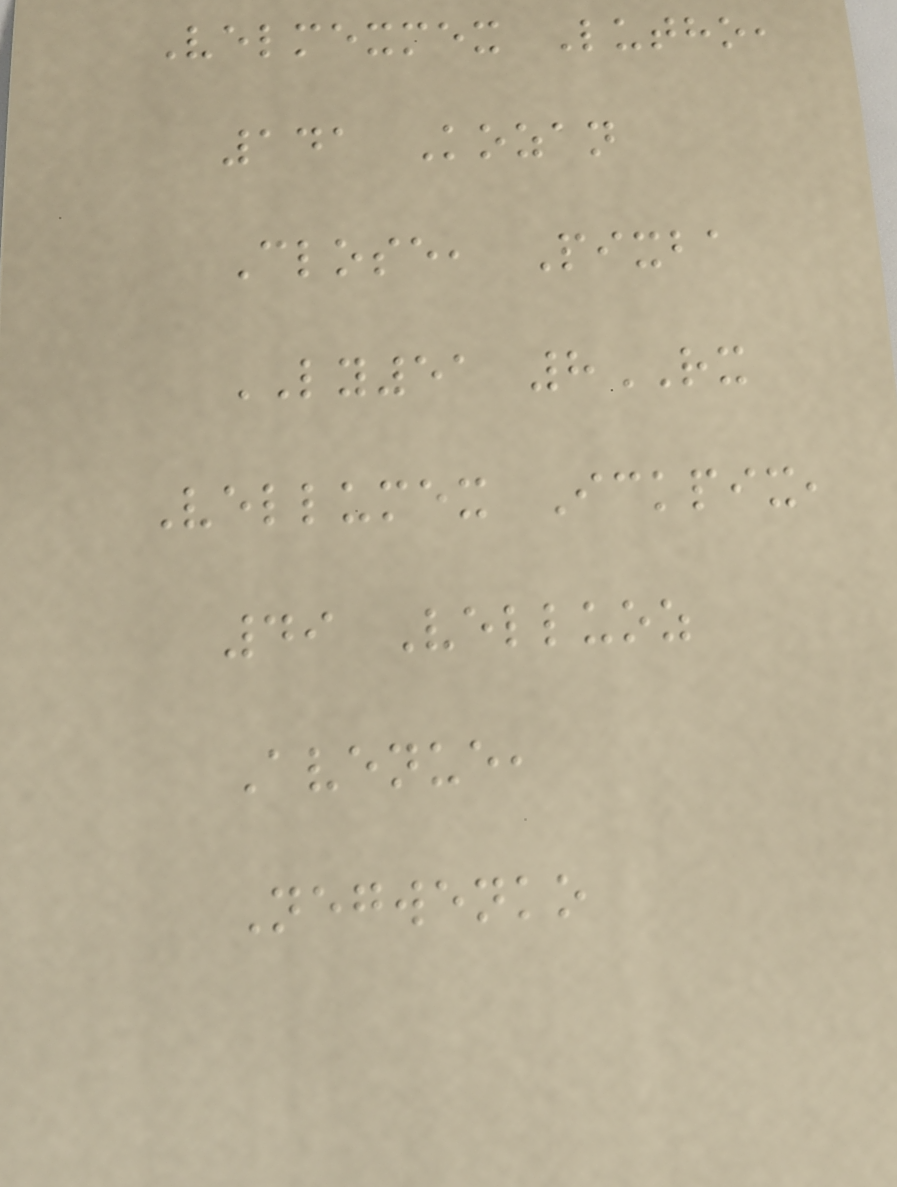Velmexmex Lutho,
141 Kozan
Close, Pixba
LY51 8RX
Vellumex Ickpix,
49 Velluoz
Avenue,
Negwenko
